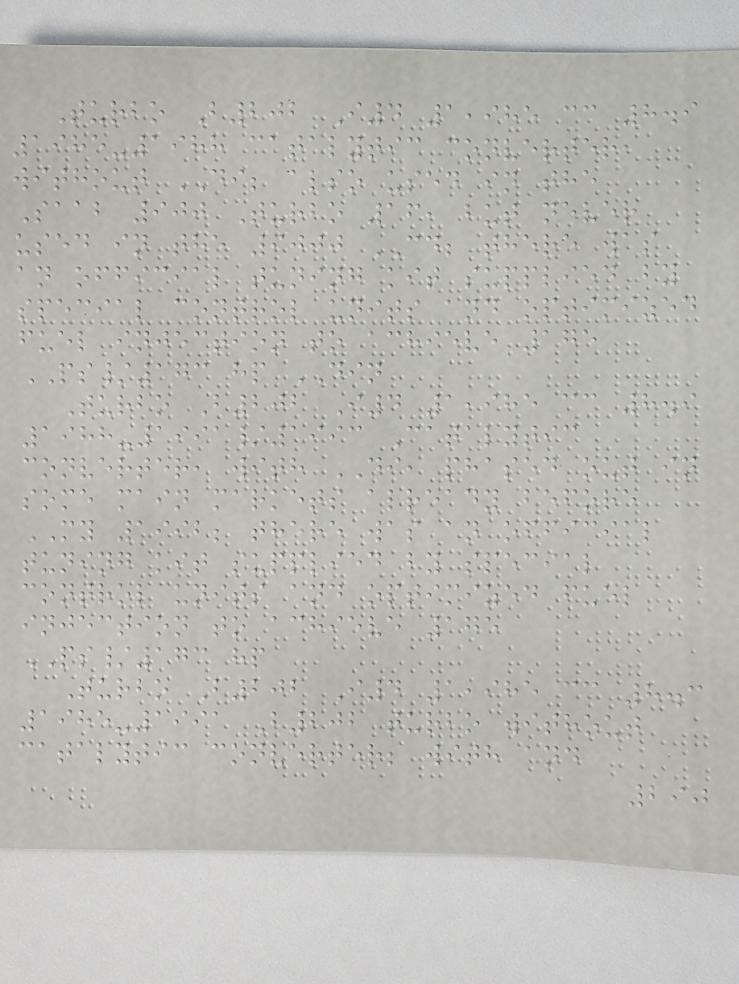Turbo B202 I4 1,985 cc 8.9
1985-1988 catalytic converter,
without DI; also used in the
Saab 900 Turbo 16, but never
used in the 9000 CD; there was
an official tuning kit supplied by
special control units and optimized
fuel injection to achieve 175
PS/173 hp DIN
Turbo B202 I4 1,985 cc 8.9
1988-1991/1993 Catalytic
converter, with DI, phased out in
some main markets already before
MY 1992; there was an official
tuning kit supplied by special
control units and optimized fuel
injection to achieve 175
PS/173 hp
Turbo B202 I4 1,985 cc 8.3
1985-1991 B202 turbo without
catalytic converter; with and
290
